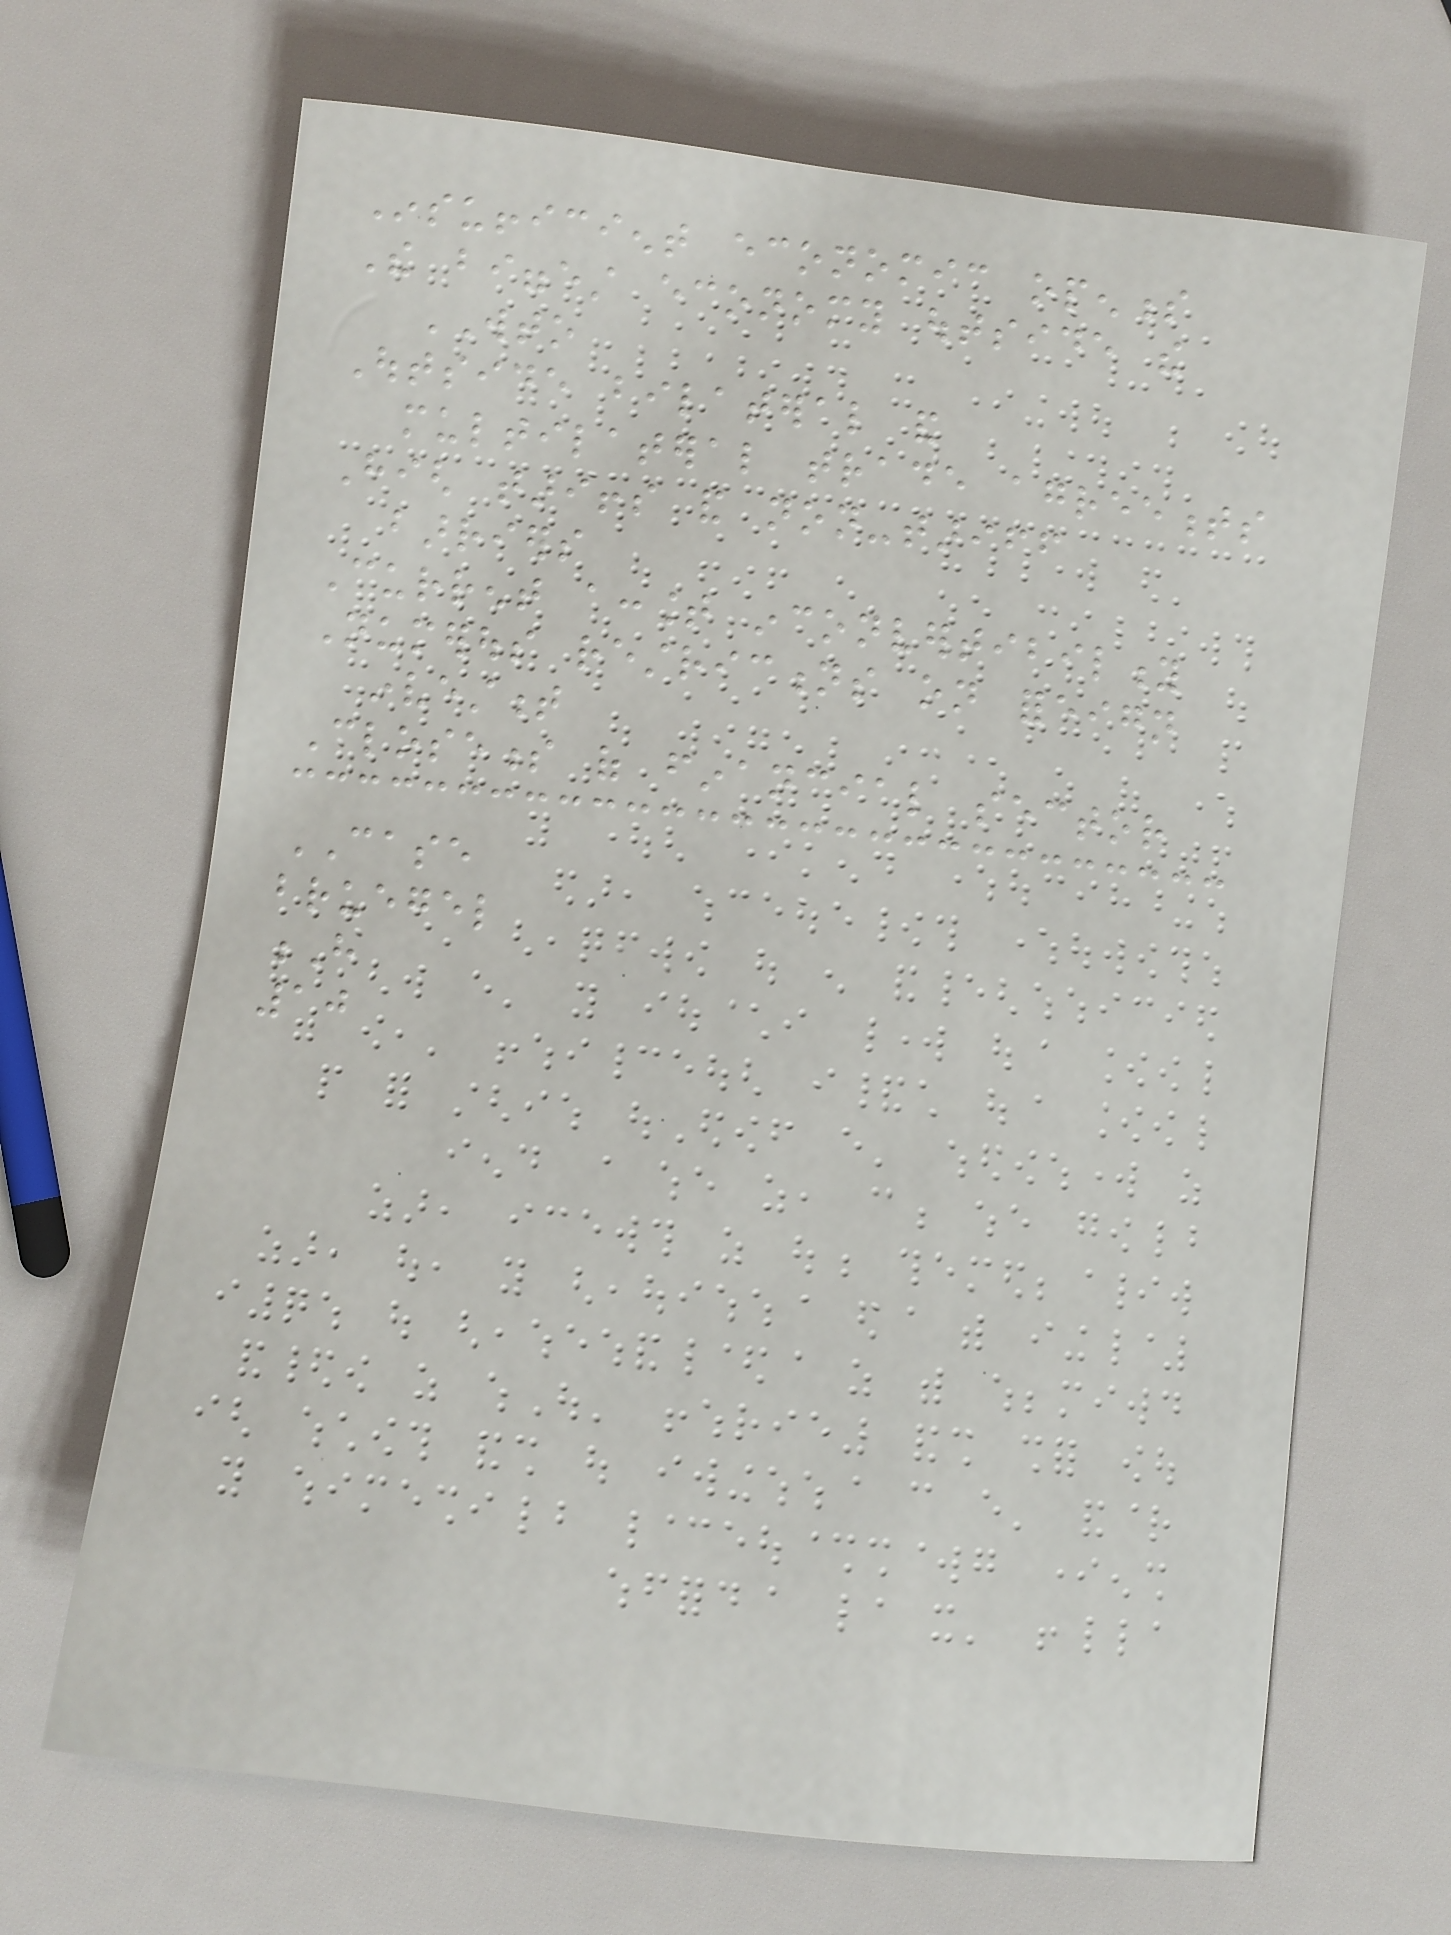Insufficient economic openness
The biggest economy outside the
WTO
Outside bilateral and
multilateral trade agreements
High tariffs and non-tariff
barriers
Current account inconvertibility
Numerous restrictions on foreign
investment
Closeness of financial sector
CASE
bruegel
H
10
